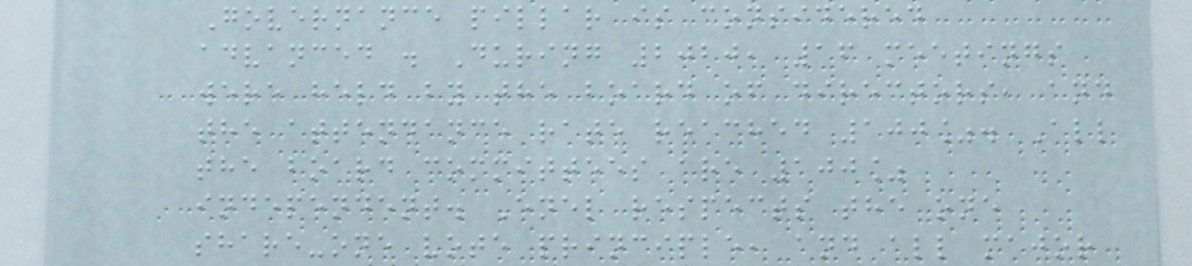Governance pillar is considered
advanced . During 2020, 16 meetings
were held by the board of directors, and
the attendance rate reached 100%. All
the board committees are 100%
independent. Enel respects the one
share-one vote principle, and all major
